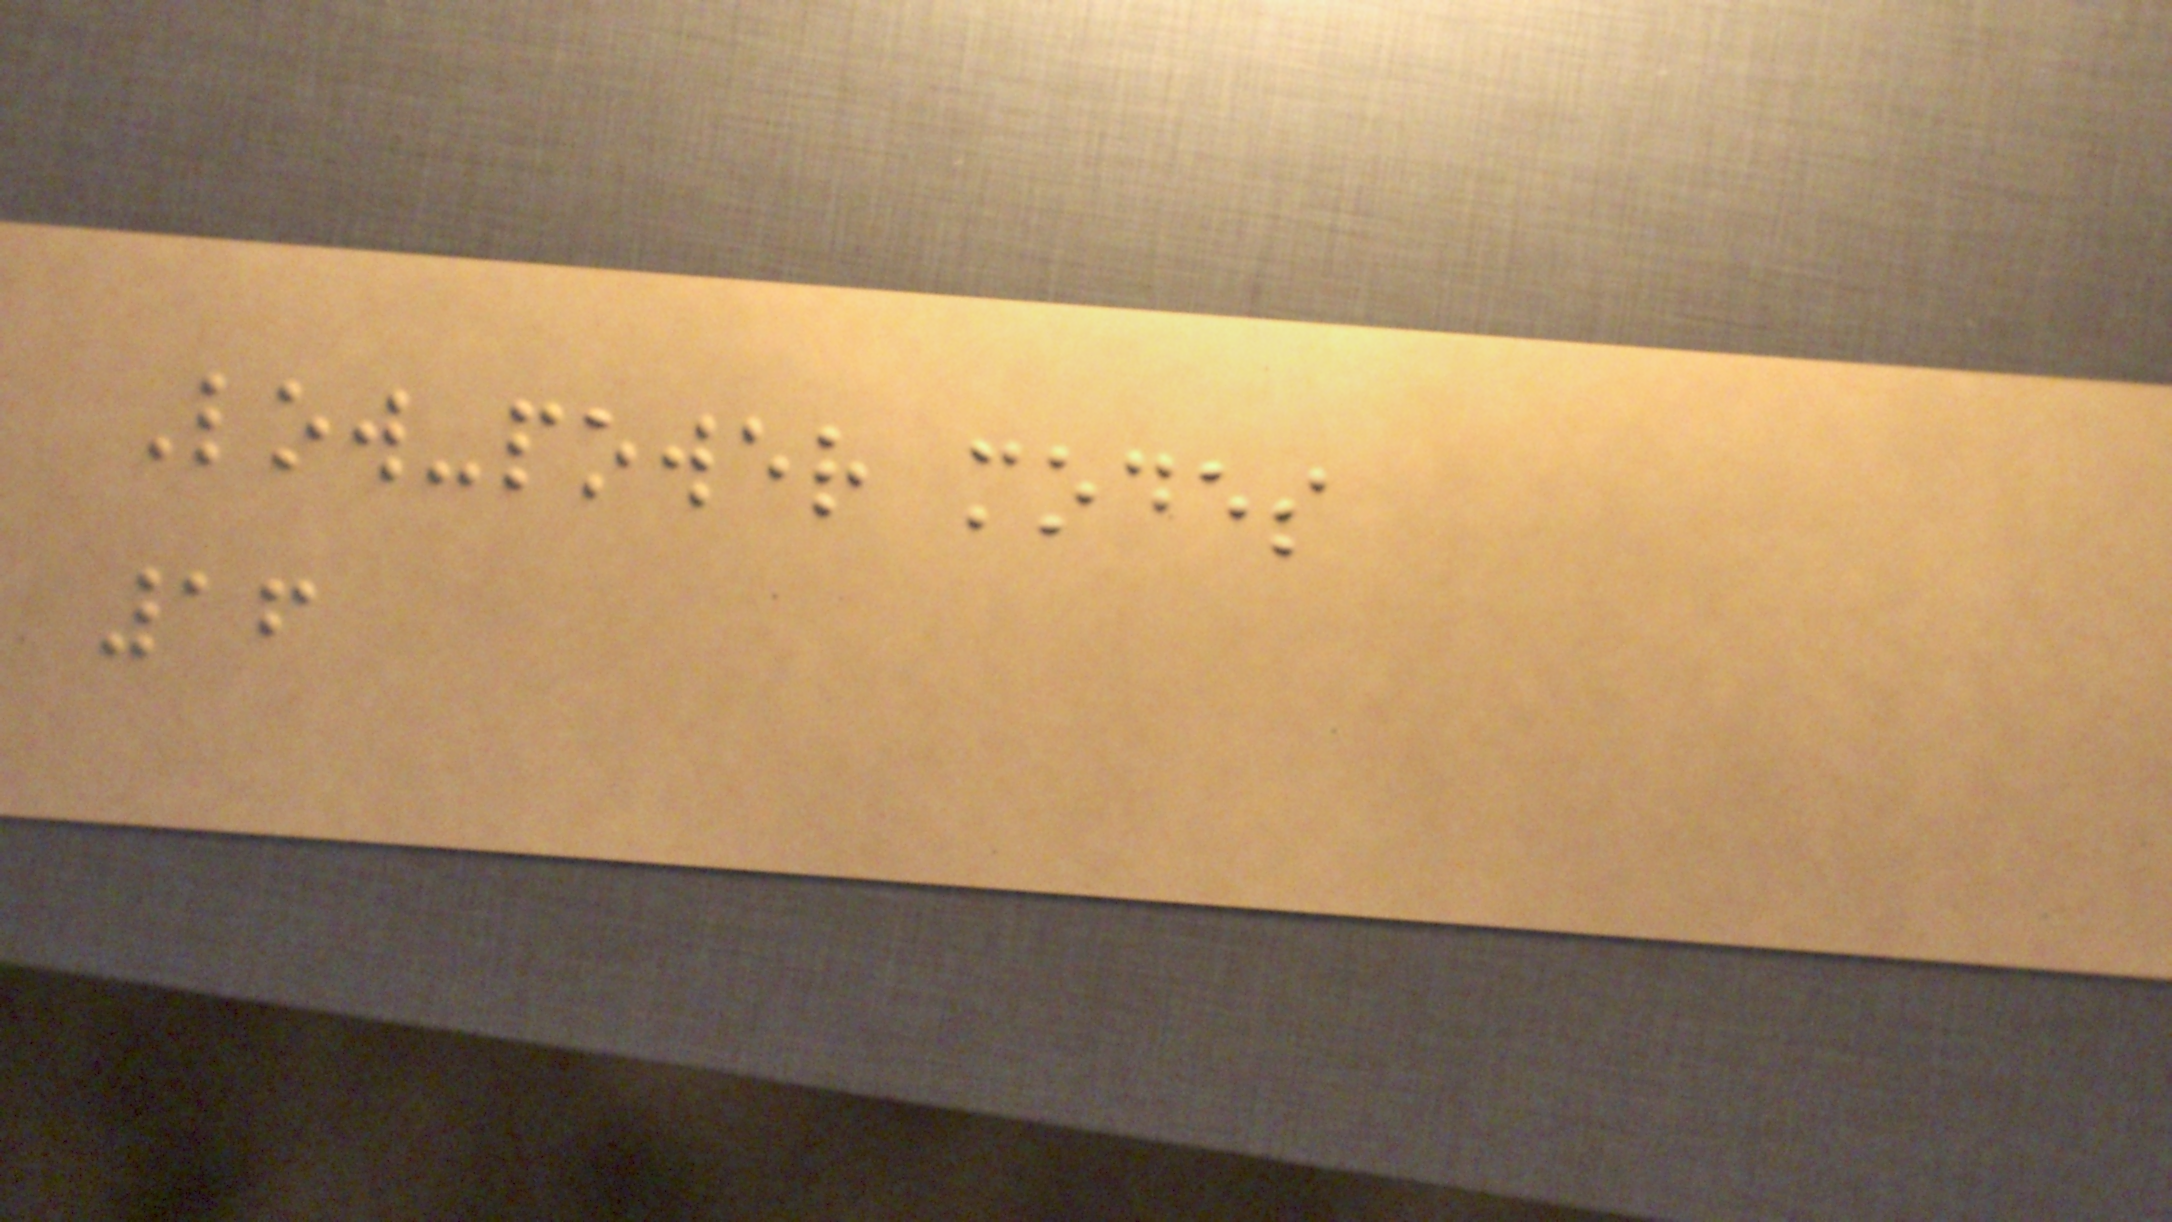Low-power modes
16
